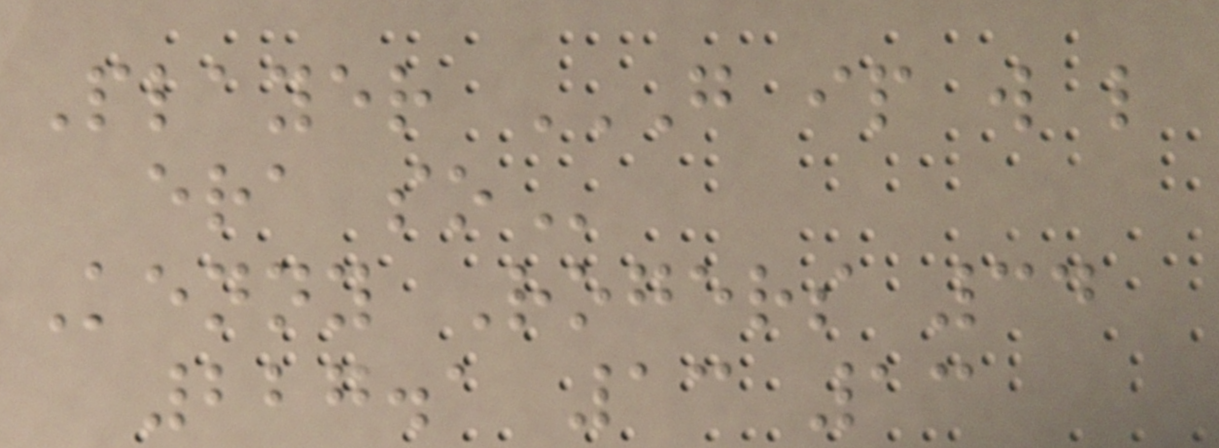Player G IP W L
ERA SO
Kenny Rogers 34
227.1 13 13
